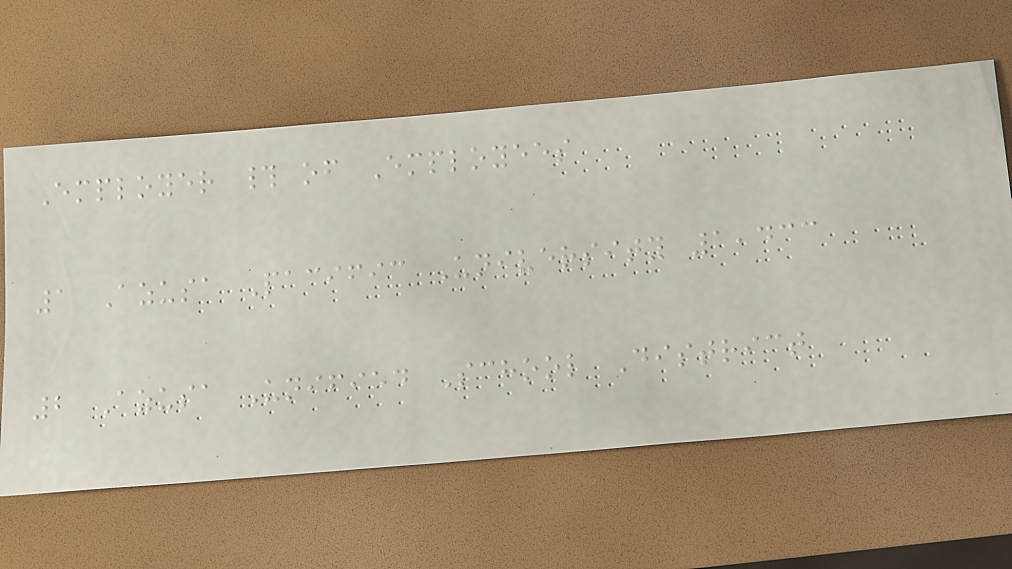Employer # of Employees
1 Azusa Pacific University 1,433
2 Azusa Unified School District
